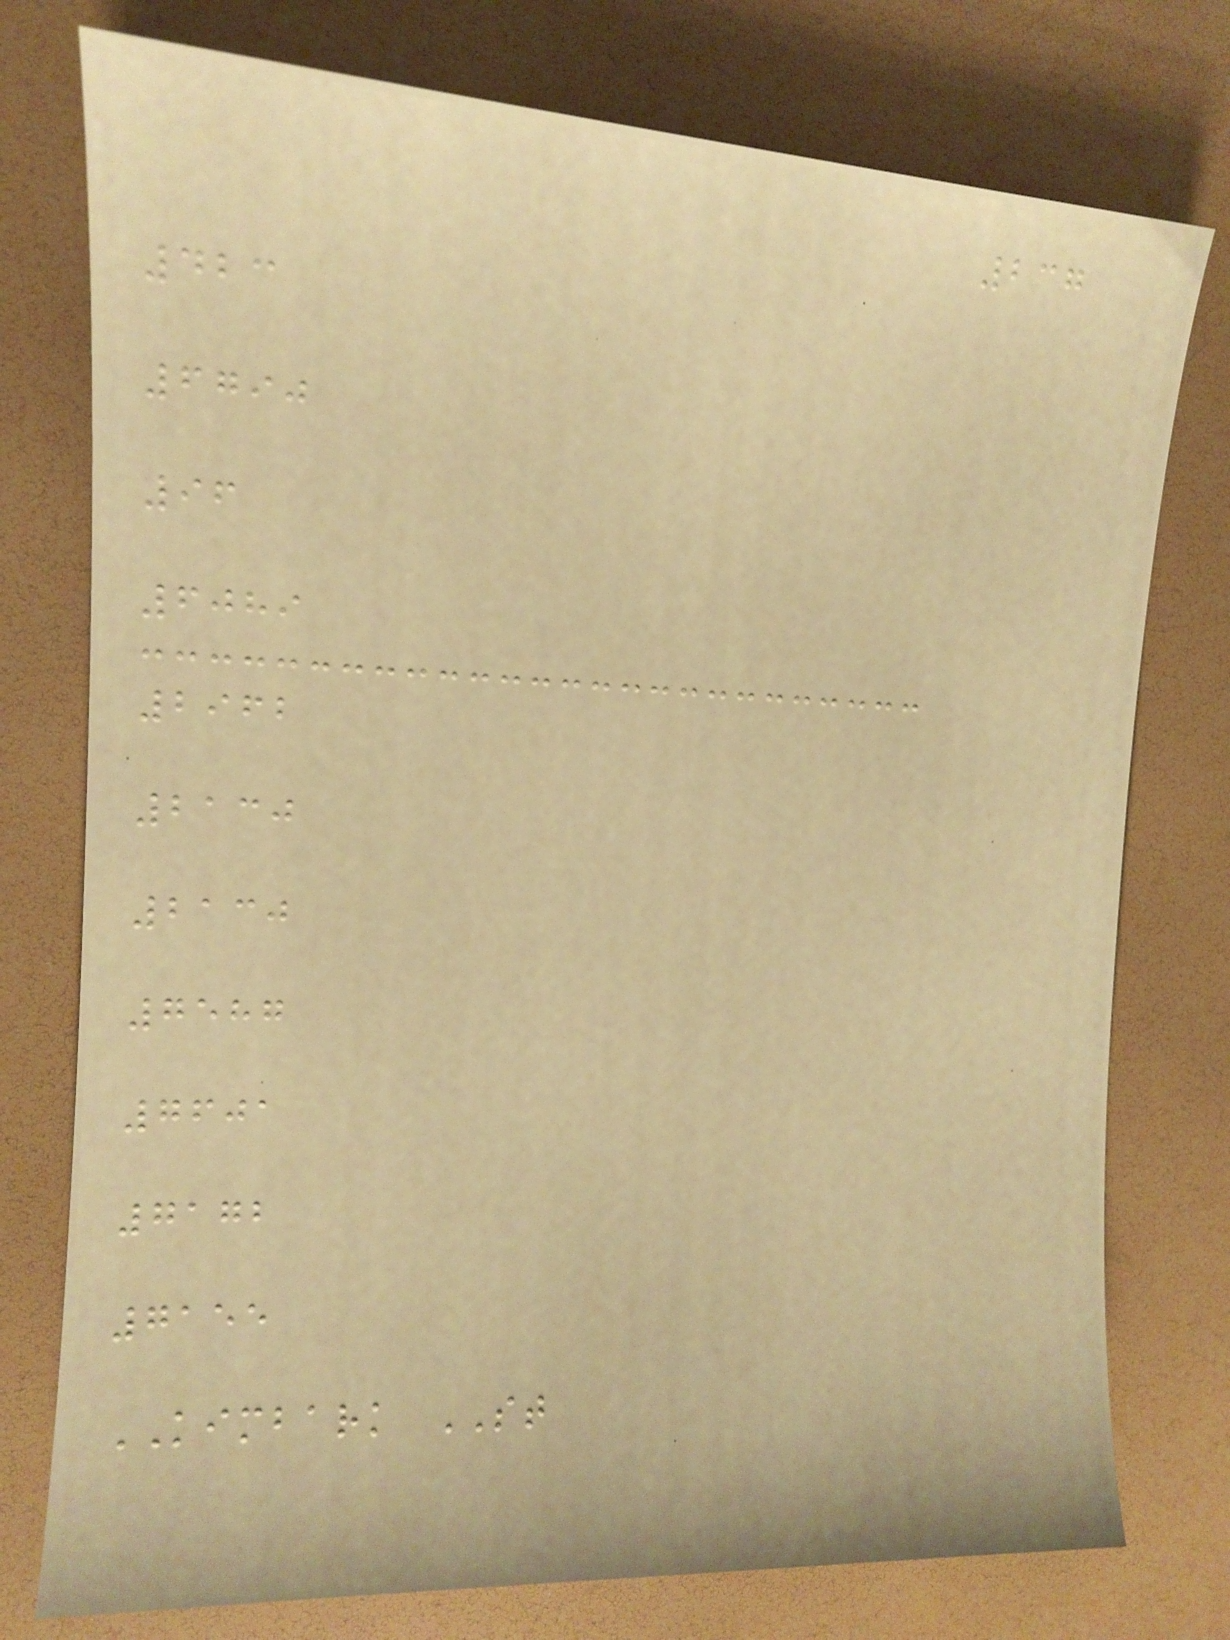237
423
6790
96
6089
2962
2130
2130
7587
7601
7172
7155
KIMBARK ST
